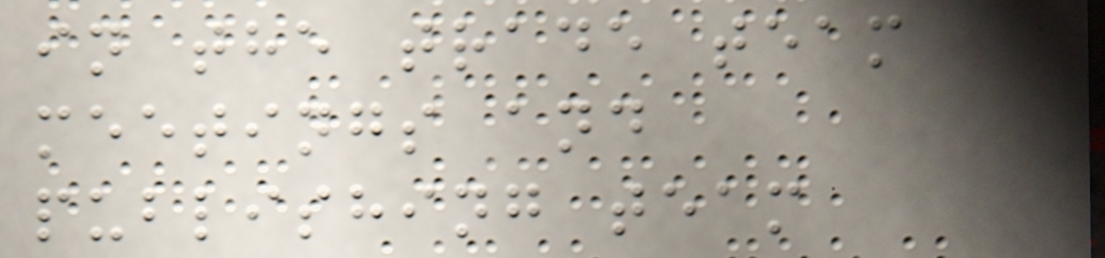in the trade team
meetings and
publishing team
